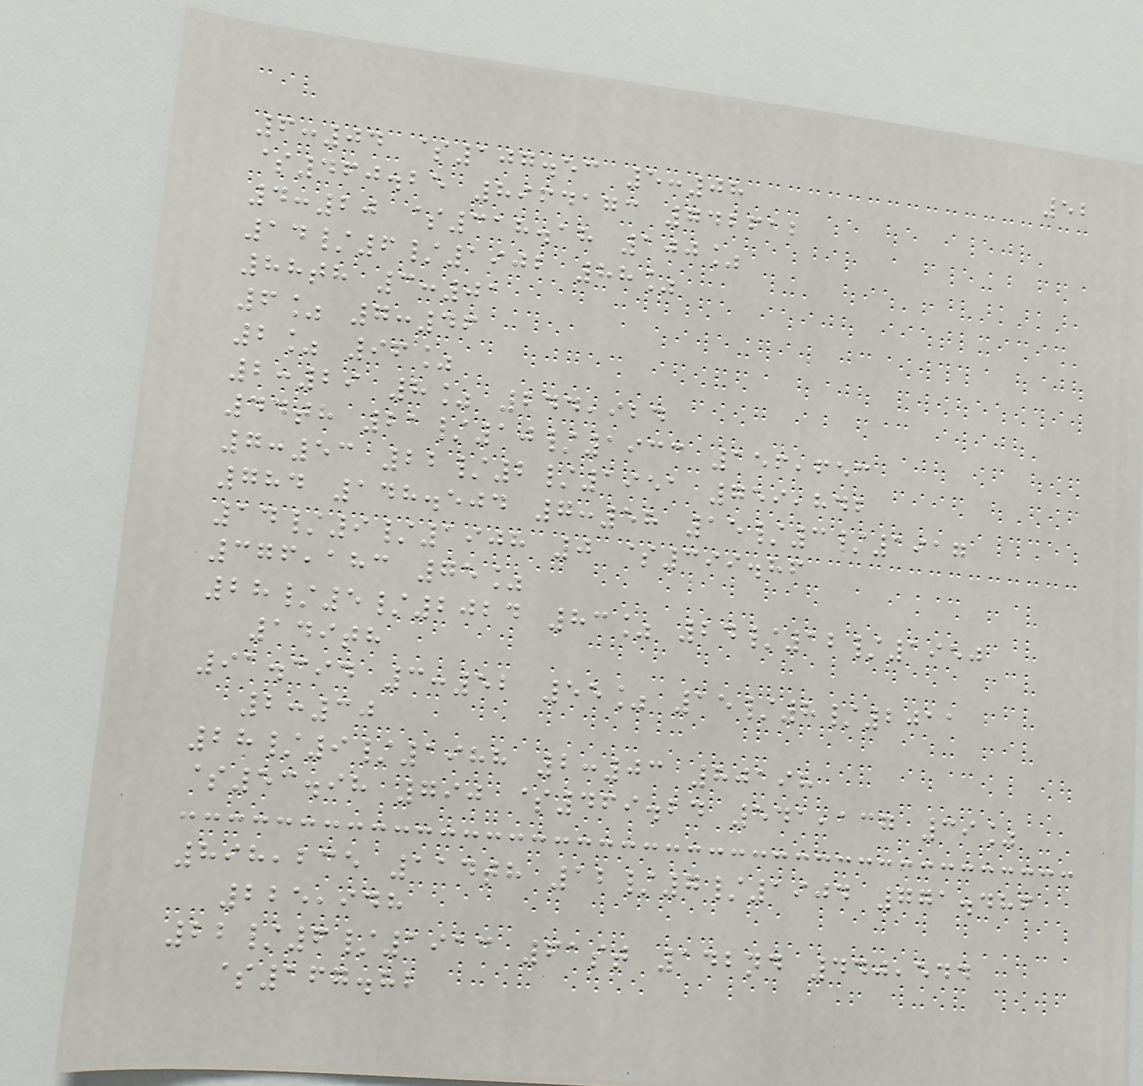52
6:04 $107.53 5:08
$460.25 8964173 742612
4:20 $318.18 100%
14/6/1902 88%
88th 3:01
6% 7:46
2% 96%
2:29 8% 244,924
44th 21/10/1933 156,653
7:53 22/2/1951 759,842
784 148.504 7:58 15/3/1917
14/9/1908 0 $399.86
376,183 75%
28/5/2024 83% 24/12/1950
149th
91.394 3:52 55% 15/8/2011
2:30
28/9/1988 2:03 80198
$53.98 790 $469.24 541,137 39%
898,235 114th 12/7/1904 771.486
225,948
22/6/1913 61st 142nd 440,544
$167.82
